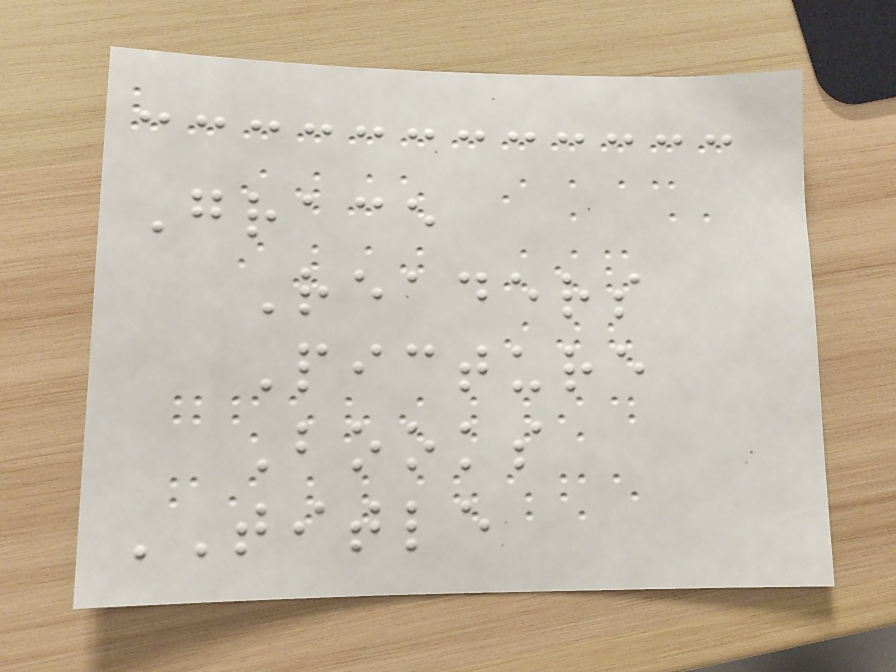Grace
Readers
Picture
Books
TITLE
